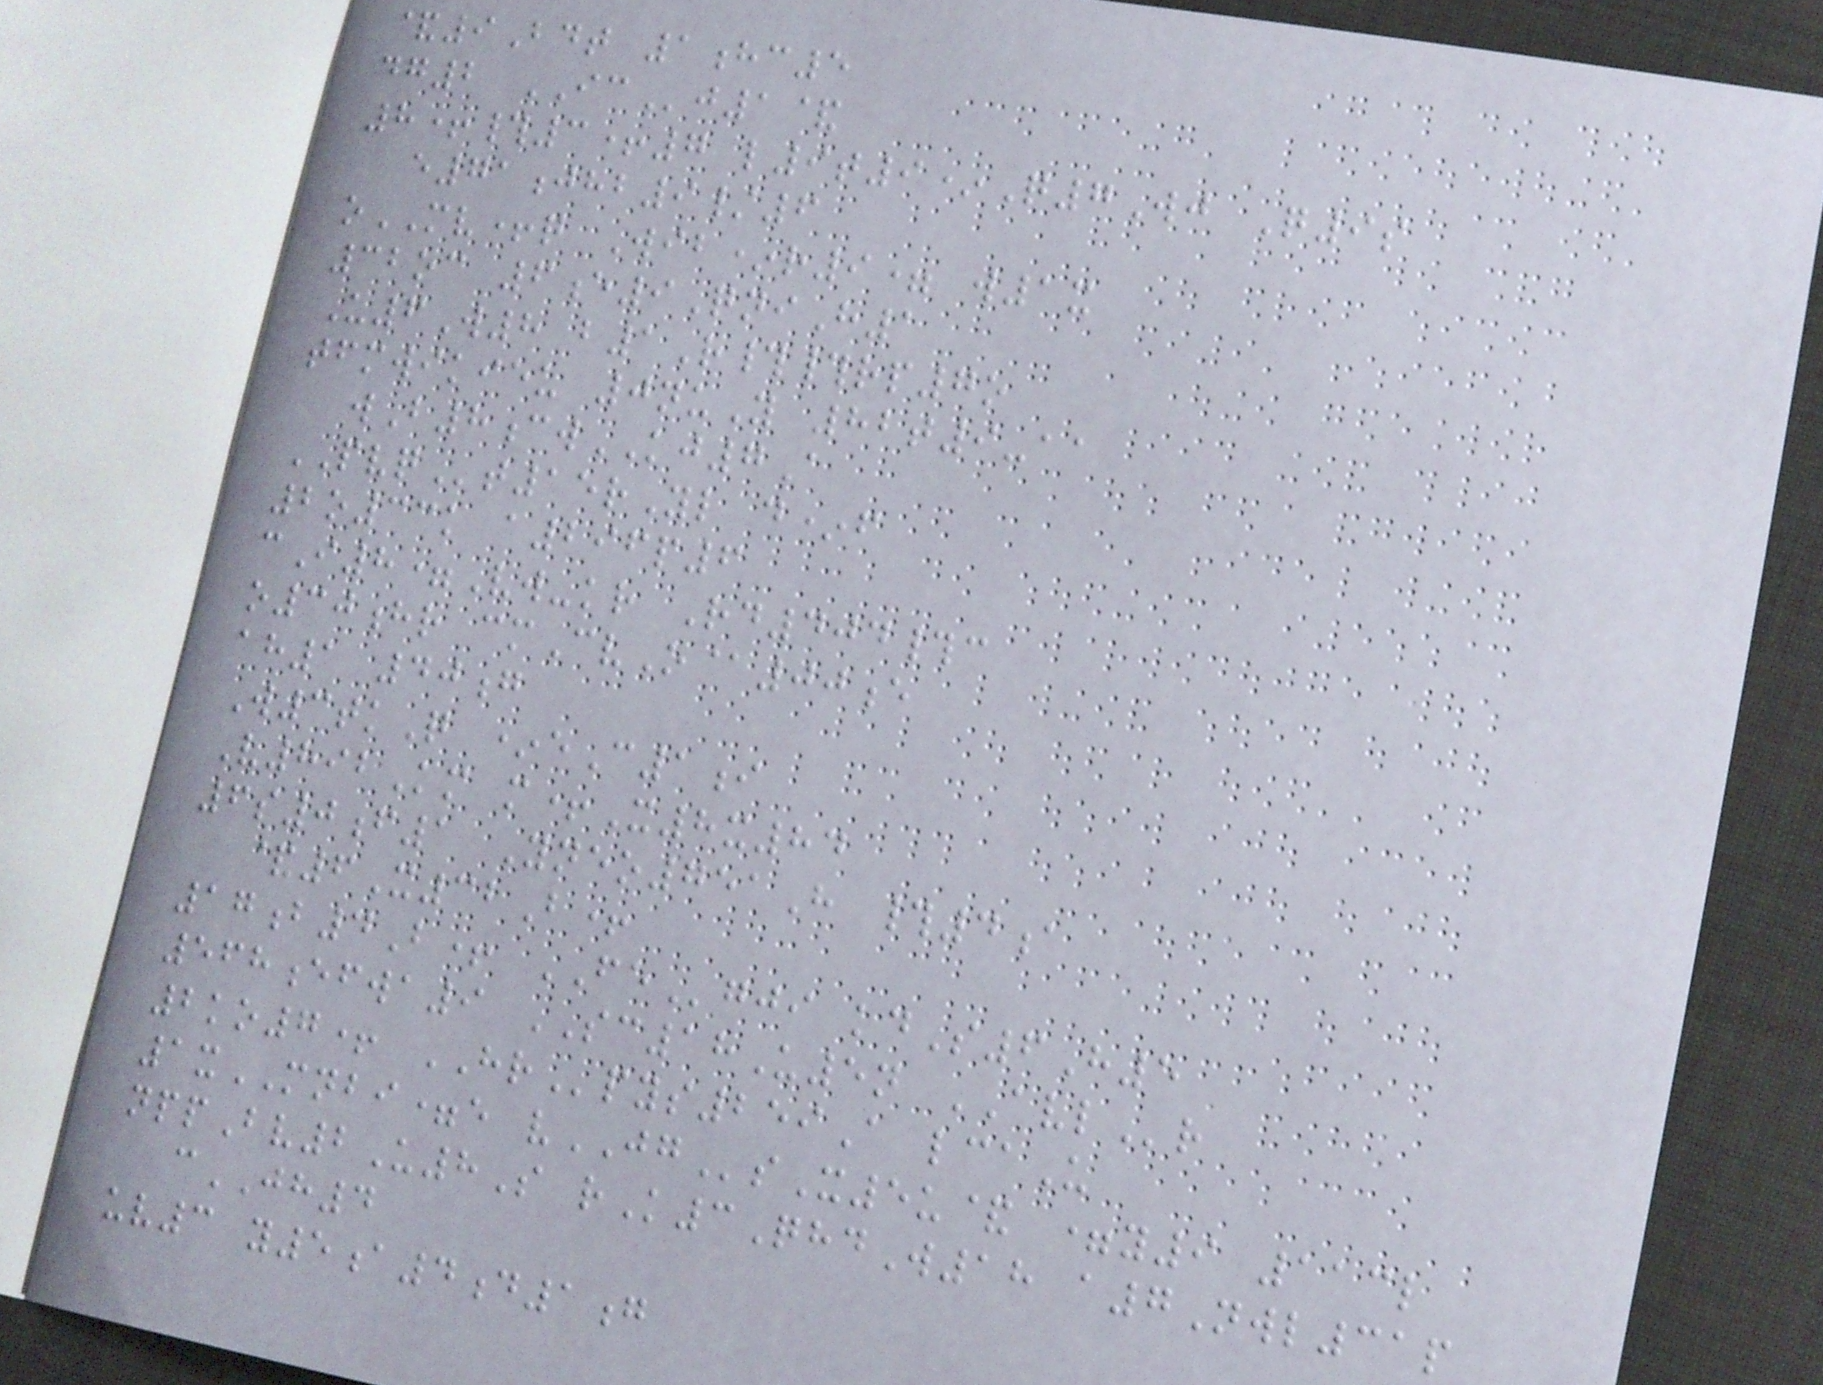&9Bdt 1hc5
dg2 ICj1&
8+#3+7 l9t9*Q7Wj Q9s
e71jhb9/6
oMV+q Wib*r9= w1x
32oc 6e9QniH1
U6W8 b1R##rp7o
tfmwikieu 0nuY 82t9-aa
wB8cwKJ7A
PVQt15rYl d*f
2o33k a296p6
cI8=Vw-kr Rd404#c
o30hr cmCvO@00e
ah1 40g
W3tkQ *eC1i
V892Km m+X8x84
6s0f1 Yneo751H #4a
&6X32B+
17b4B+ FEgji kdS6H5
568efwa9 SC18U5n AVLr
2ko7+ HRpys259A lcaU
1xMNBI=e vJGsX5u& =y9 113l
nppBv2U8S rK3QhdW18 a7Nwl31p
cJH4
uv3 y5a4d1g
